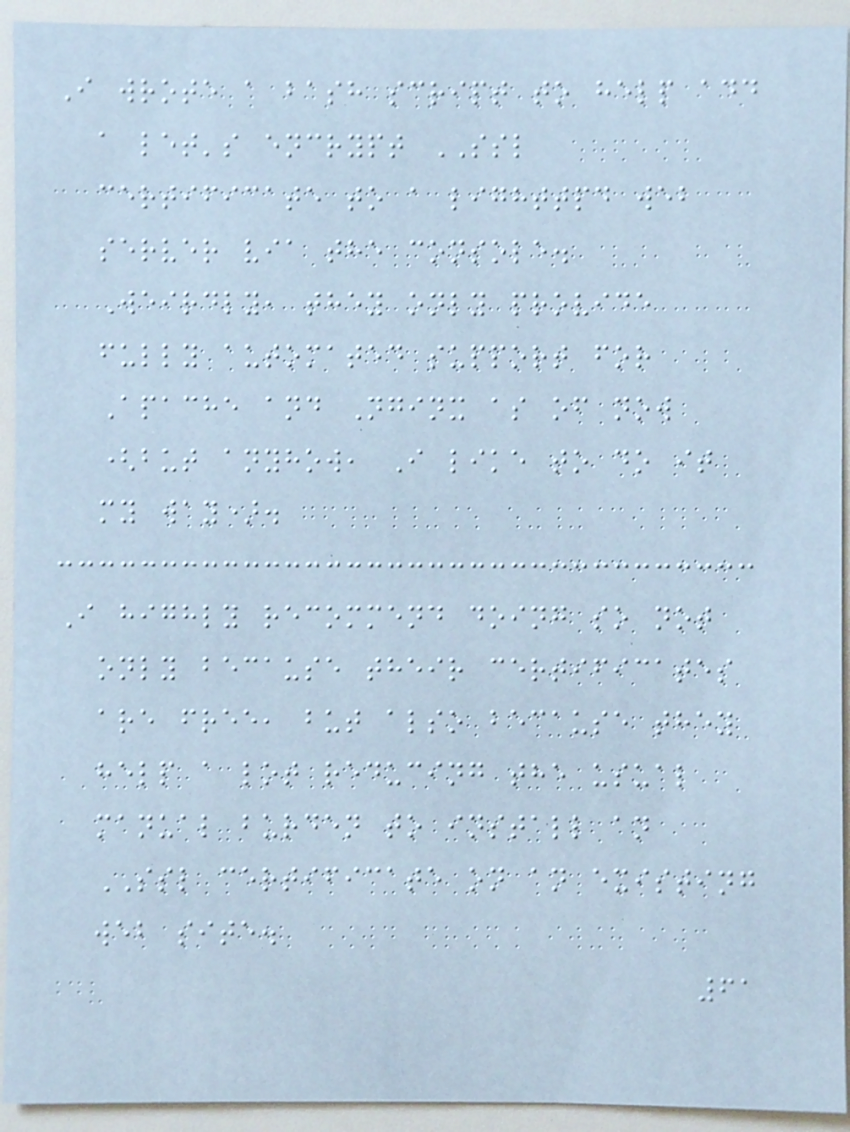I wrote a bash script to help add
a let's encrypt SSL
certificate to a lighttpd web
server via the console.
Weirdly, they only provide
fully automated support for
Apache and Nginx as of now
(but anyhow, I like to do it
my way).
I highly recommend doing so not
only because their certificates
are free, but also because they
help a lot reducing the usual
manual burden to install an
SSL certificate on an existing
web site.
61
